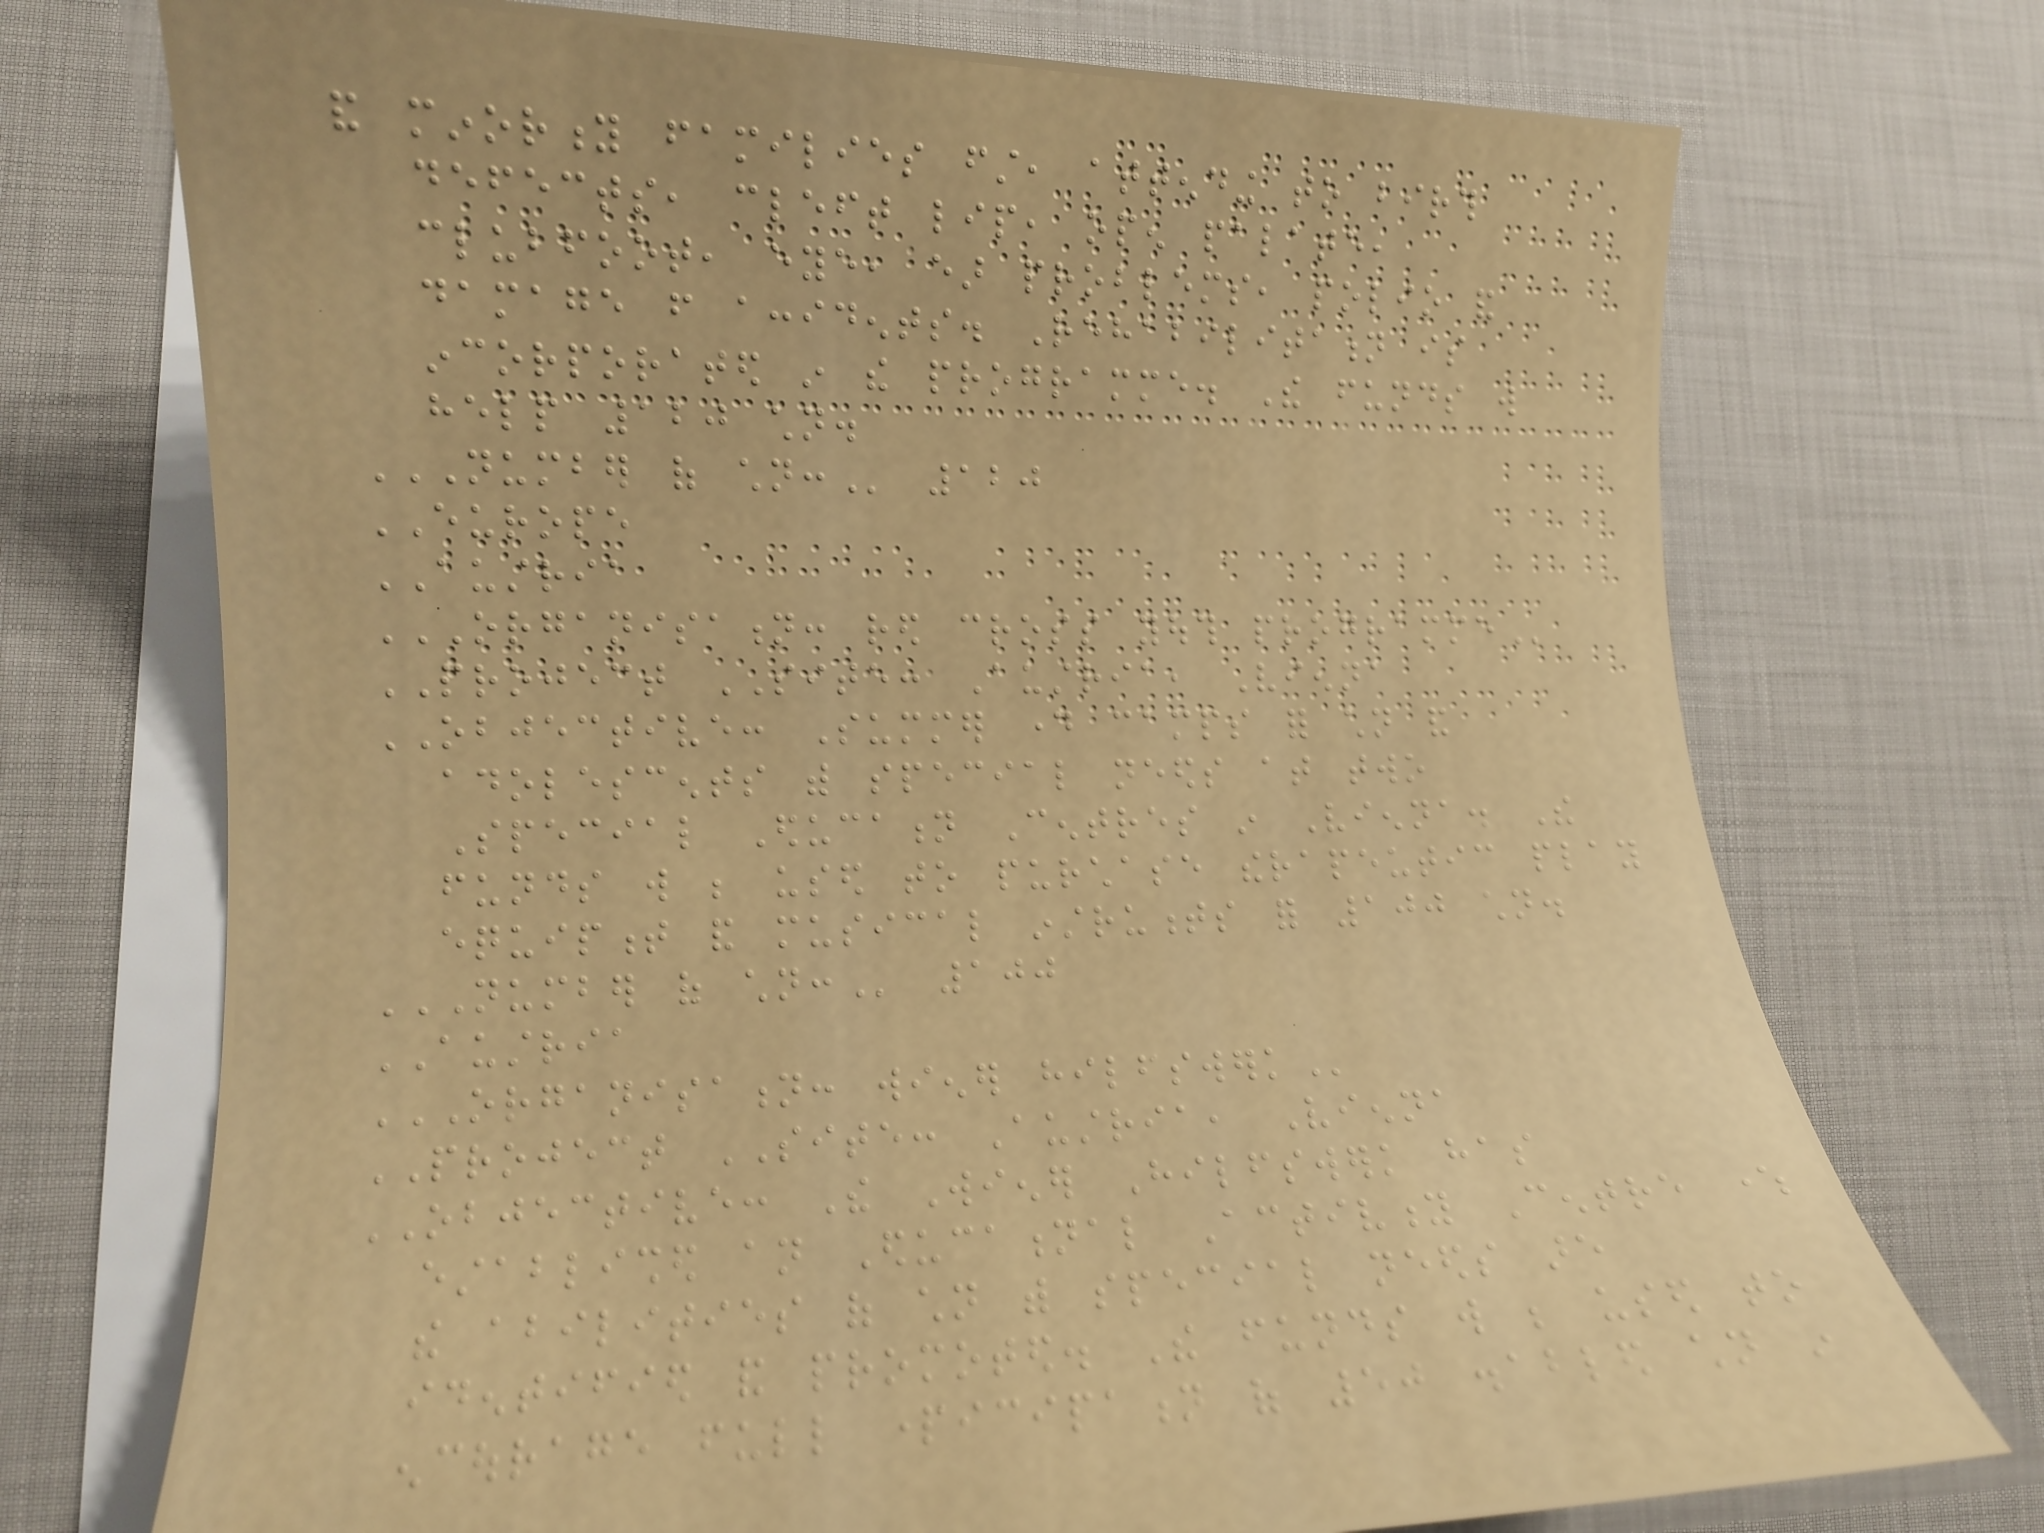and minority families first, attending to birth
defects, cleft lip, open palate,
clubfoot, eye, ear problems, polio and
damage from accidents. Rehabilitation is
incorporated in the programme. The funds will
help 120 children.
NUMBER OF CHILDREN: 120
EUROPE
AUSTRIA
ORGANISATION: RED CROSS YOUTH PROGRAMME
PROJECT SITE: Austria, Vienna
OBJECTIVE: Summer day camps for children and
adolescents with special needs at two
Special Education Centres in Vienna. The
funds will be used to purchase therapeutic play
equipment and musical instruments for 100 children.
NUMBER OF CHILDREN: 100
AUSTRIA
ORGANISATION: WIENER HILFSWERK
PROJECT SITE: Austria, Vienna
OBJECTIVE: The Wiener Hilfswerk has
established an Educational Activity Centre where
the abilities of children with special needs are
identified and promoted. The funds will be used to
encourage full participation of 50 disabled children in
